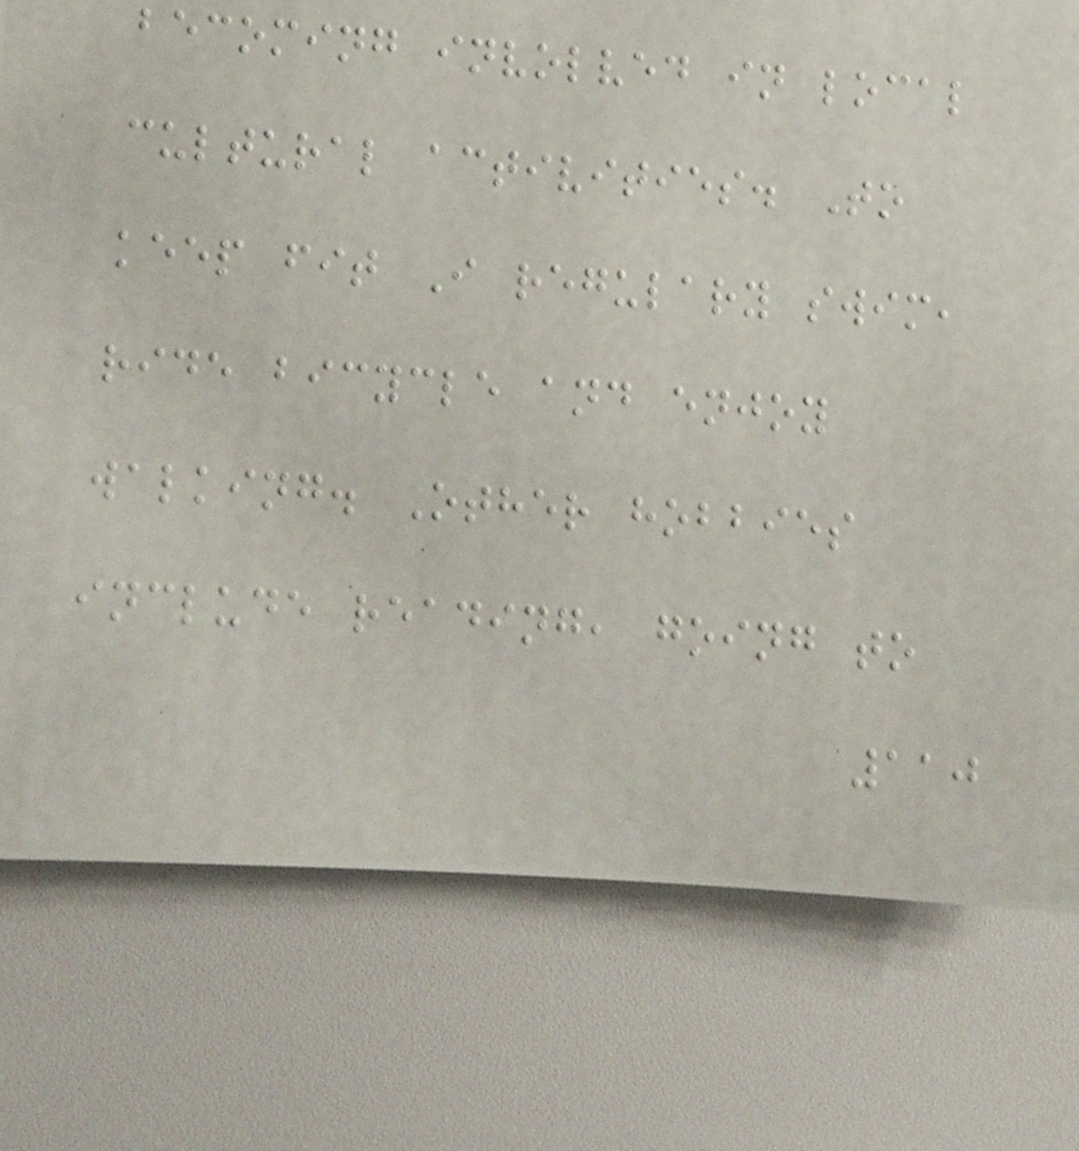becoming involved in local
cultural activities. To
keep fit I regulary swim,
ride bicycle and enjoy
walking. Other hobbies
include reading, going to
110
